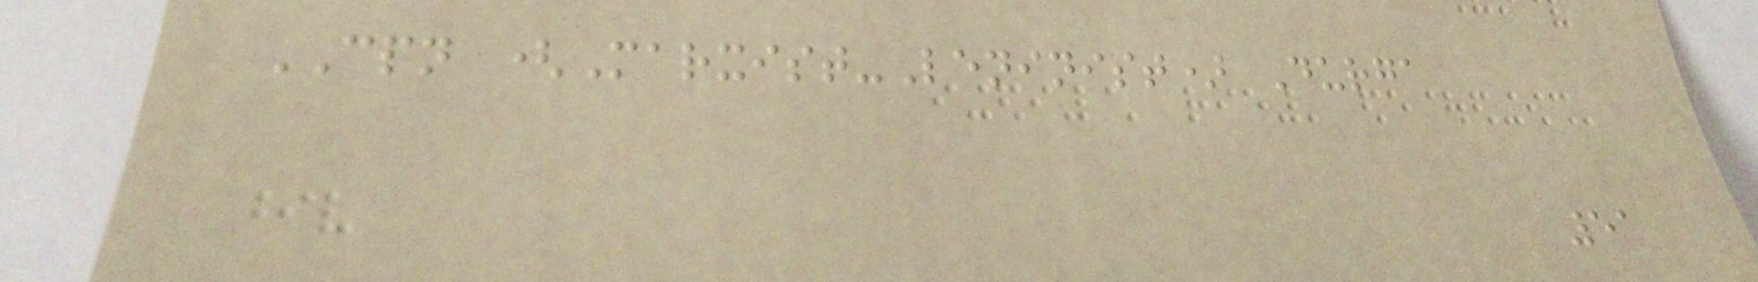CPN (Marxist-Leninist) Durga
51
